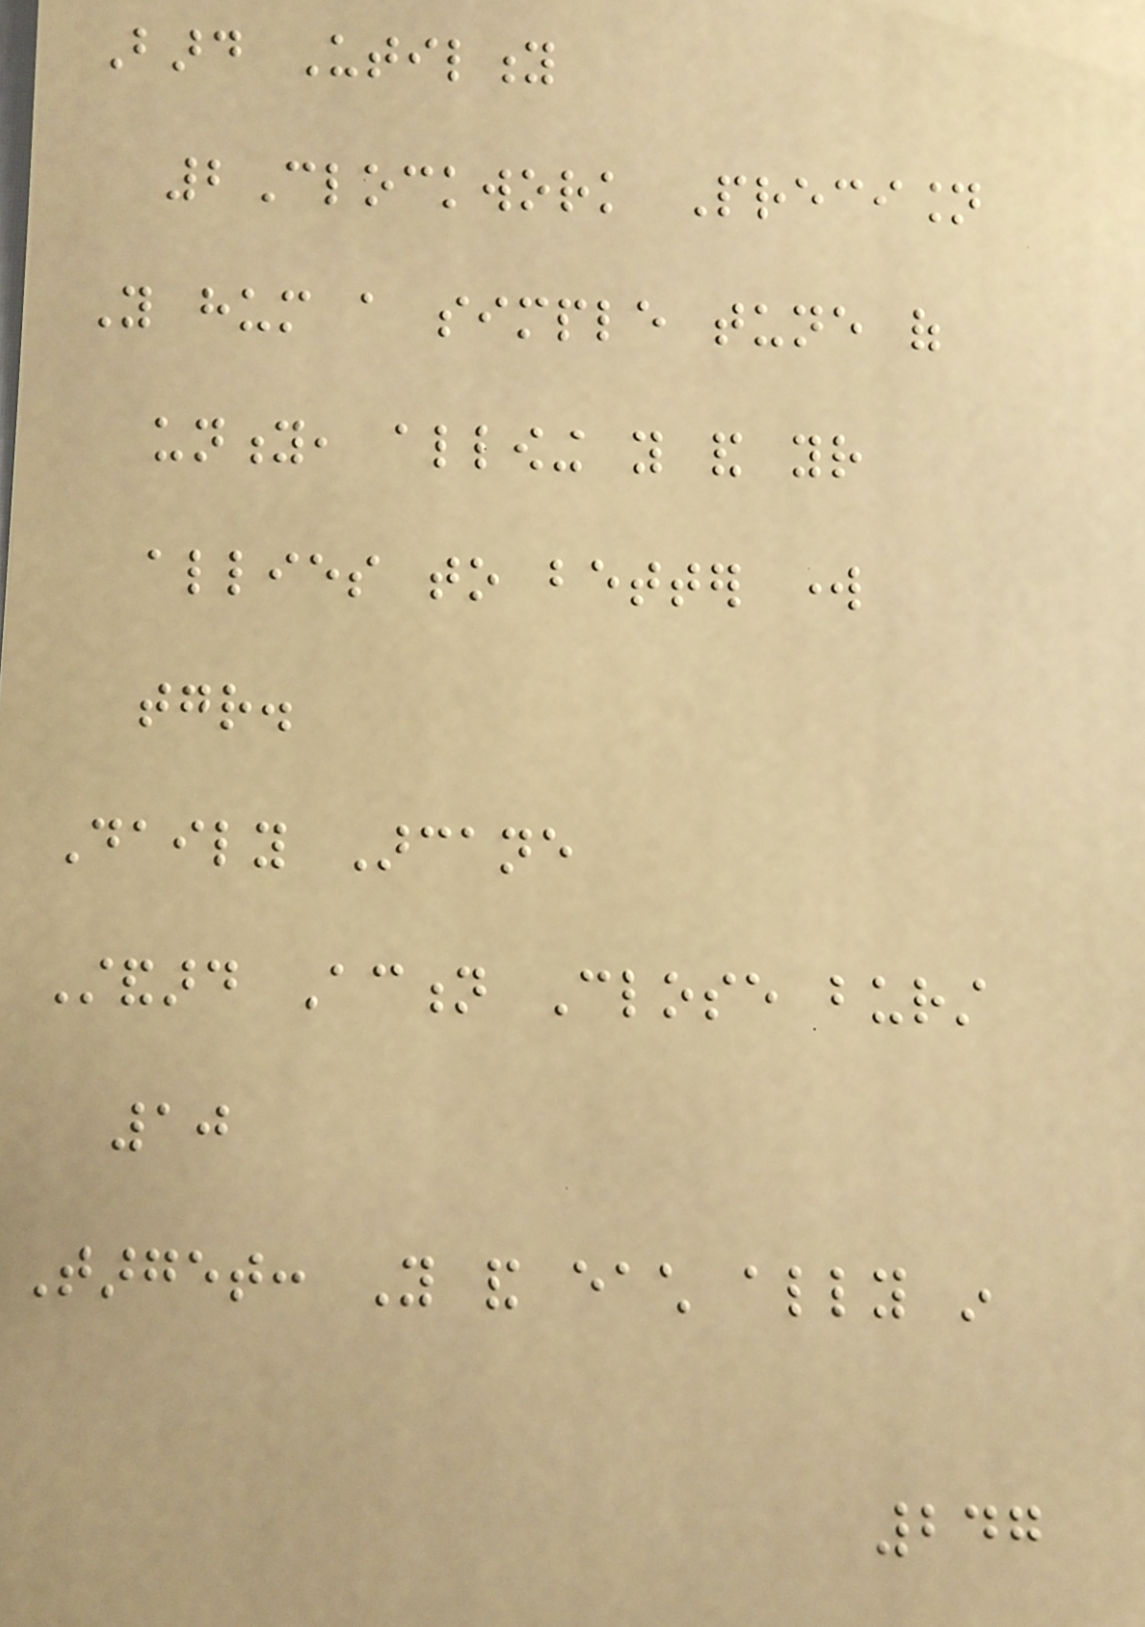Bard Utility
2Clockwork Precision
You hum a simple tune of
unity, allowing you and your
allies to better work
together.
Daily Arcane
Standard Action Close burst
10
Target: You and each ally in
247
